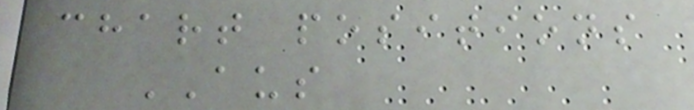chart positions
AUS
